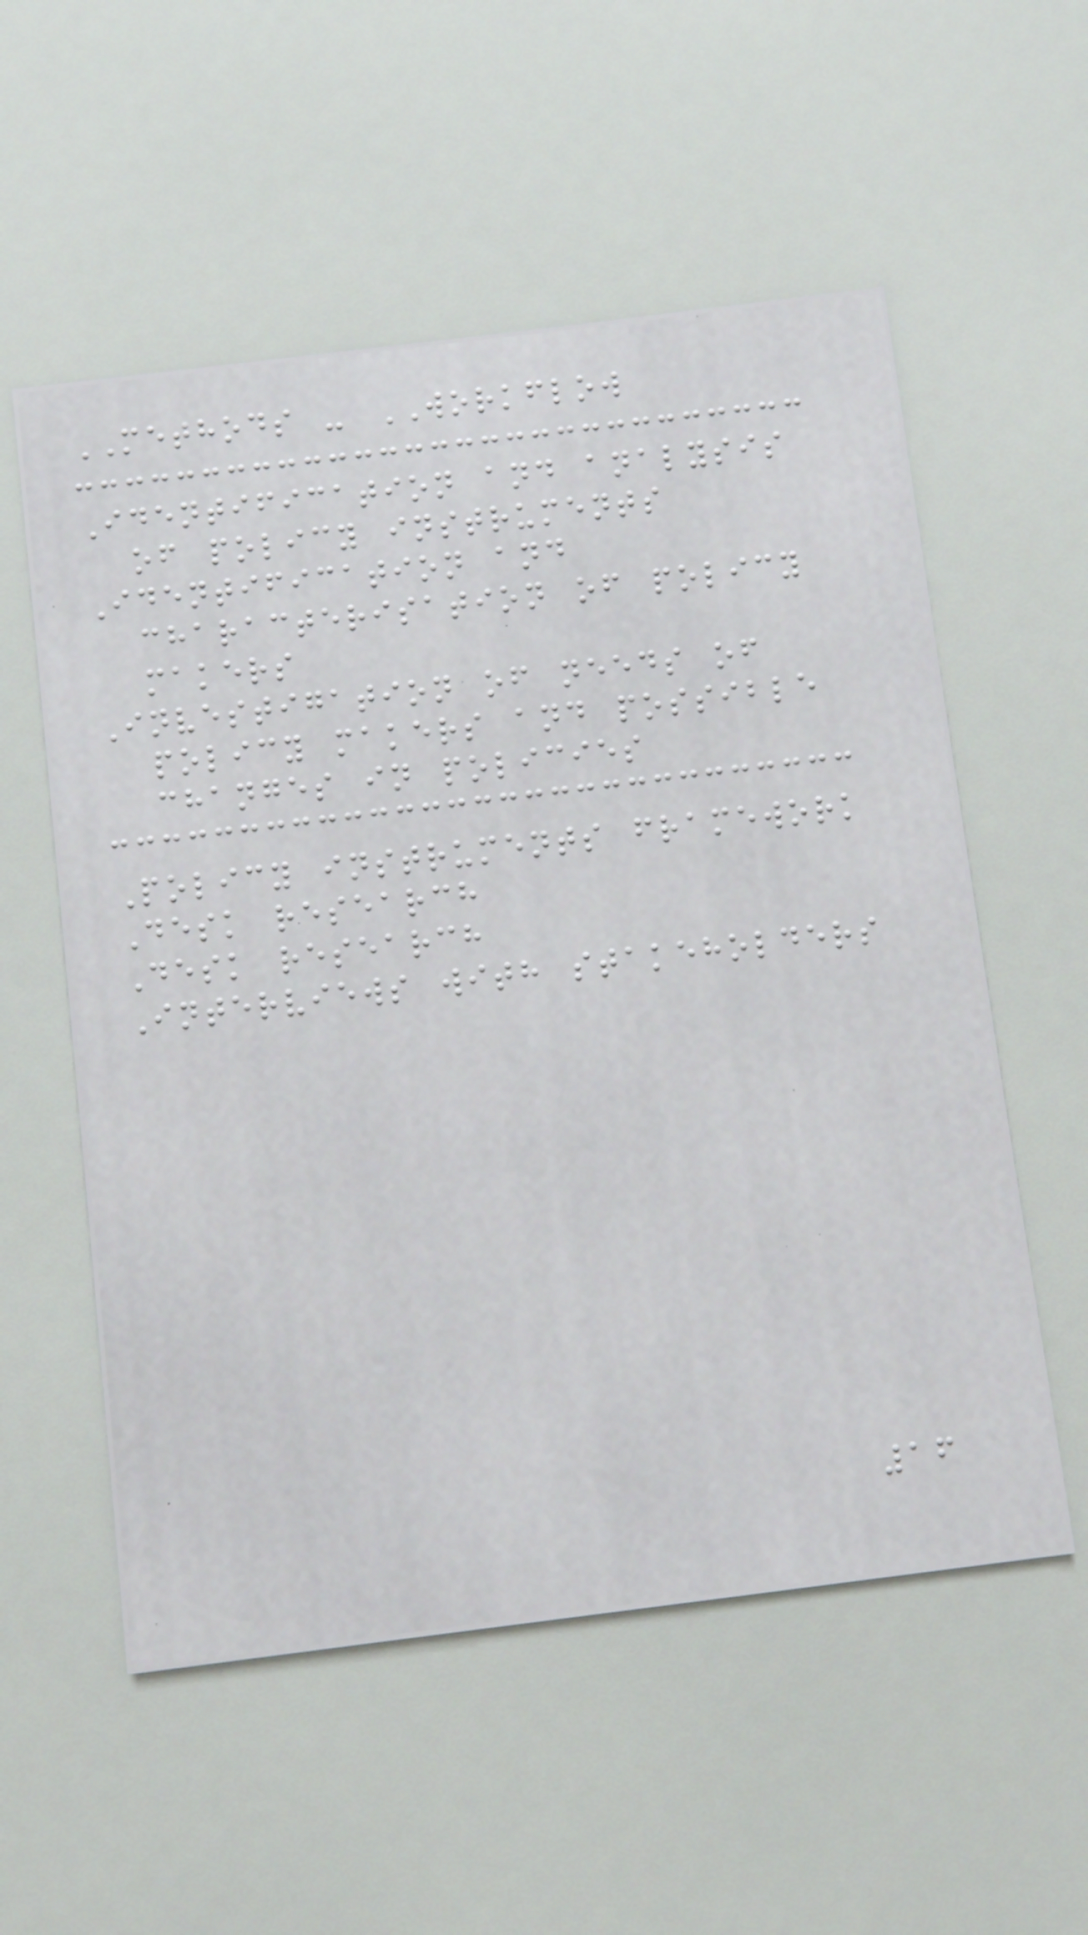METHODS - WORKFLOW
Identification and analysis
of policy instruments
Identification and
characterisation of policy
makers
Investigation of needs of
policy makers and possible
changes in policies
Policy instruments framework
Desk research
Desk research
Interviews with stakeholders
16
